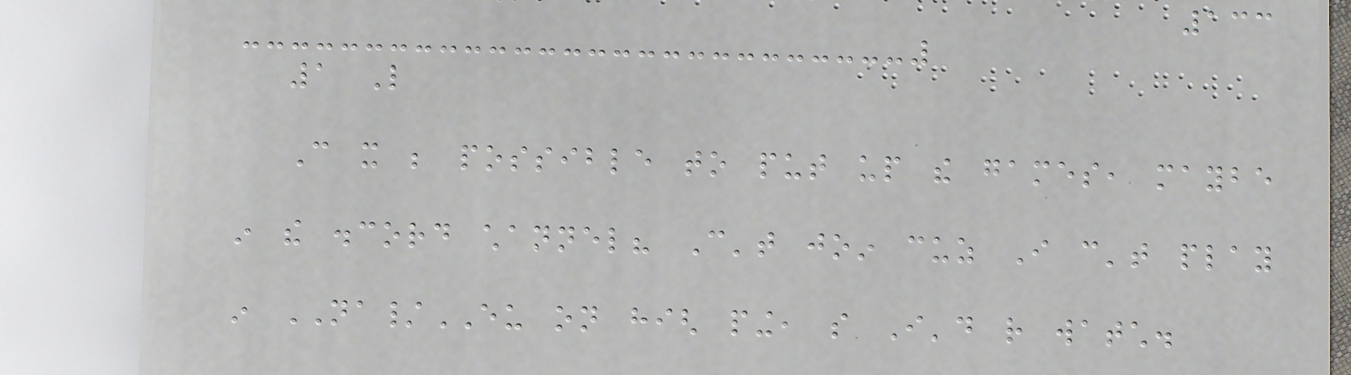133
1 Like
Can it be possible to put up the games, maybe
in the discord channel? Can't join cuz I can't play
in NA/EU on high ping, so I'd rather watch.
